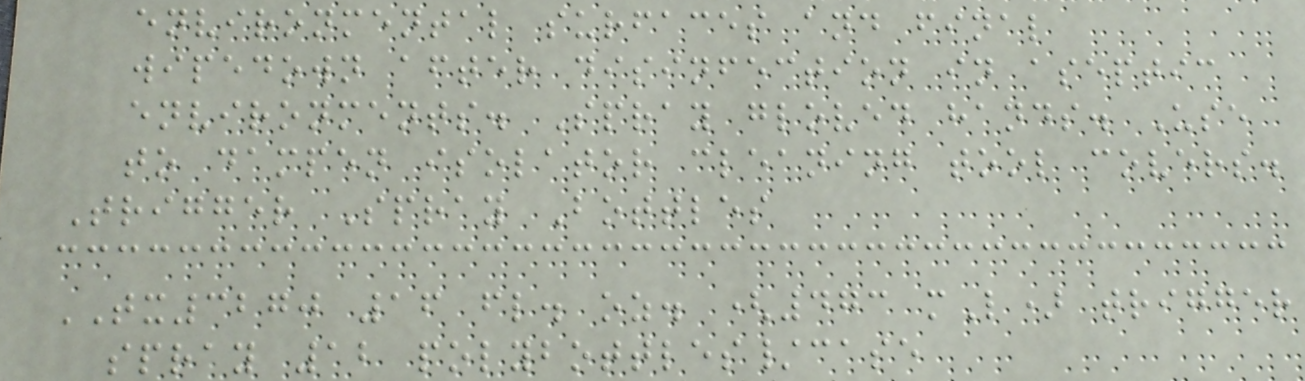environmental surfaces and final
wipedown after disinfection in aseptic
environments. Spray gloved hands. Use
to dampen isolator cleaning tool covers.
Trigger Spray Bottles
TX3270 16 fl. oz. (473 mL) trigger
spray 12 polybottles/case
